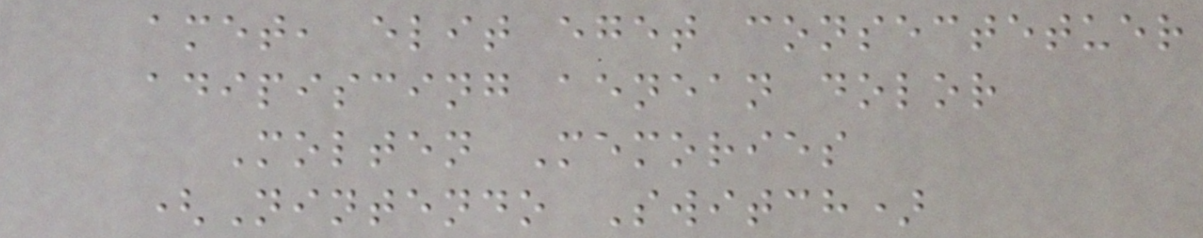amet, elit eget consectetuer
adipiscing aenean dolor
Molten Memories
(Nintendo Switch)
